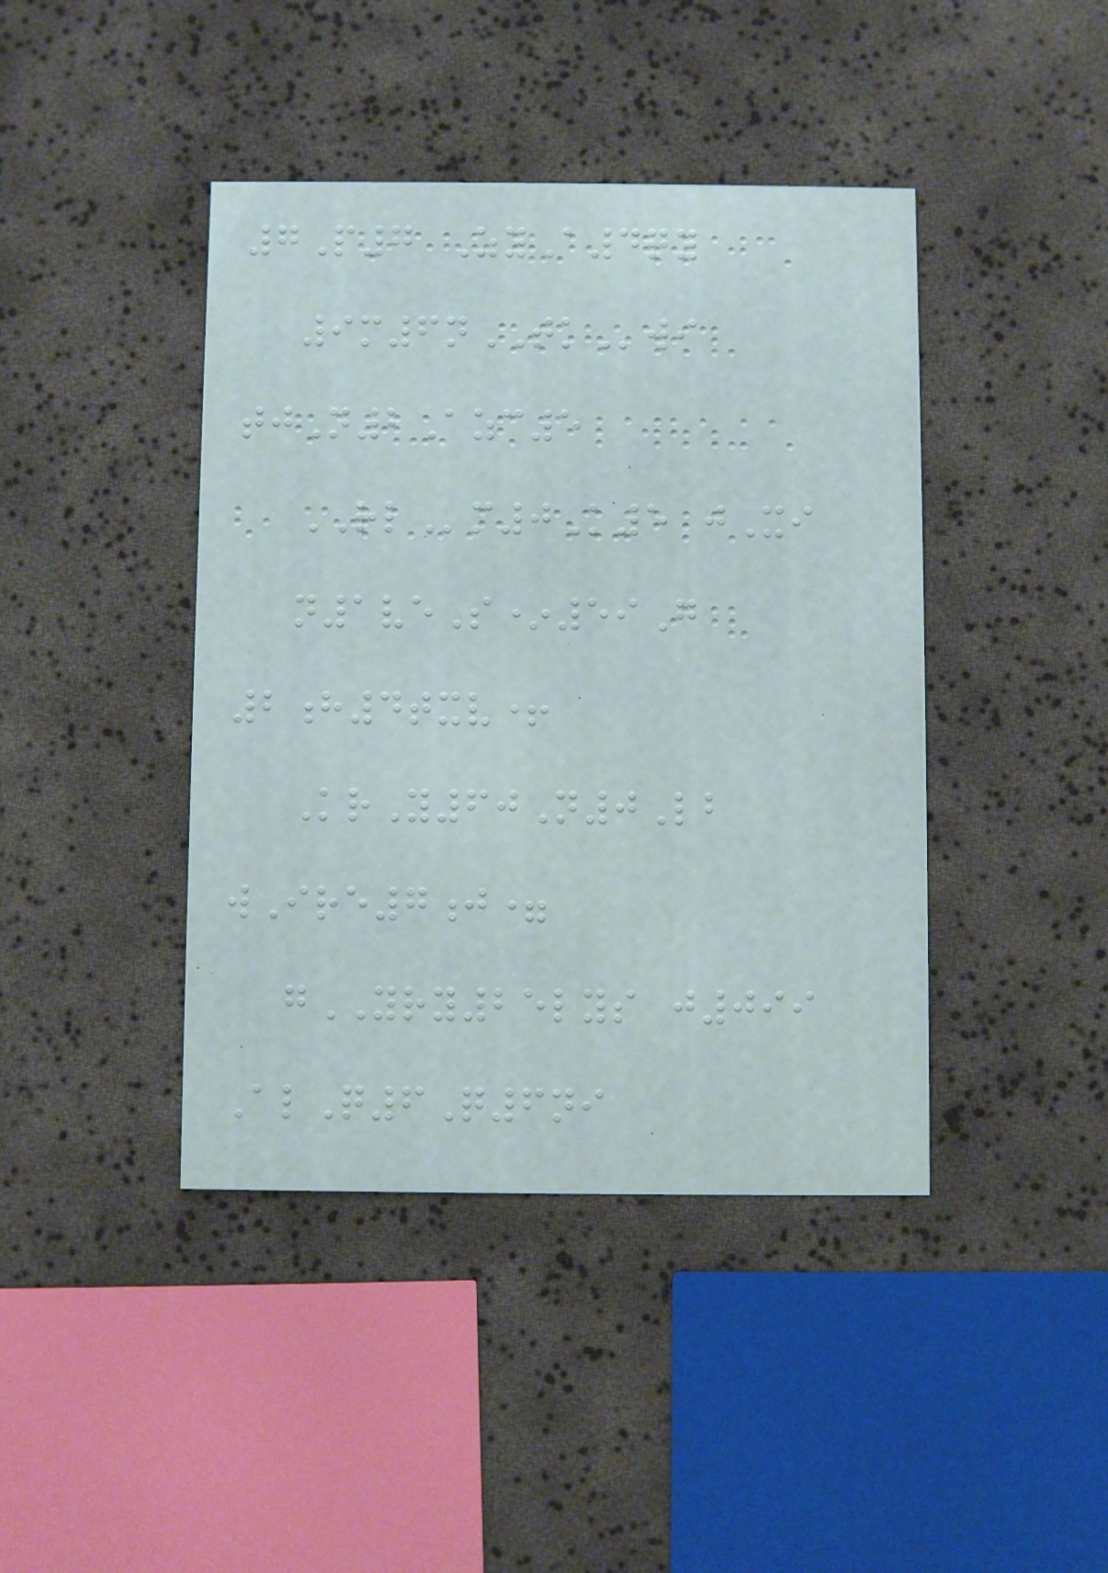7P7 ZyA4qy
9m6nTKwi
tjN2Azc5
RLm0K5 jXi
n1veS*59G
2h4txv+
KrY60N0Lb
wIre7j=
gYRY25lys j099
AlQ6Q6ni
